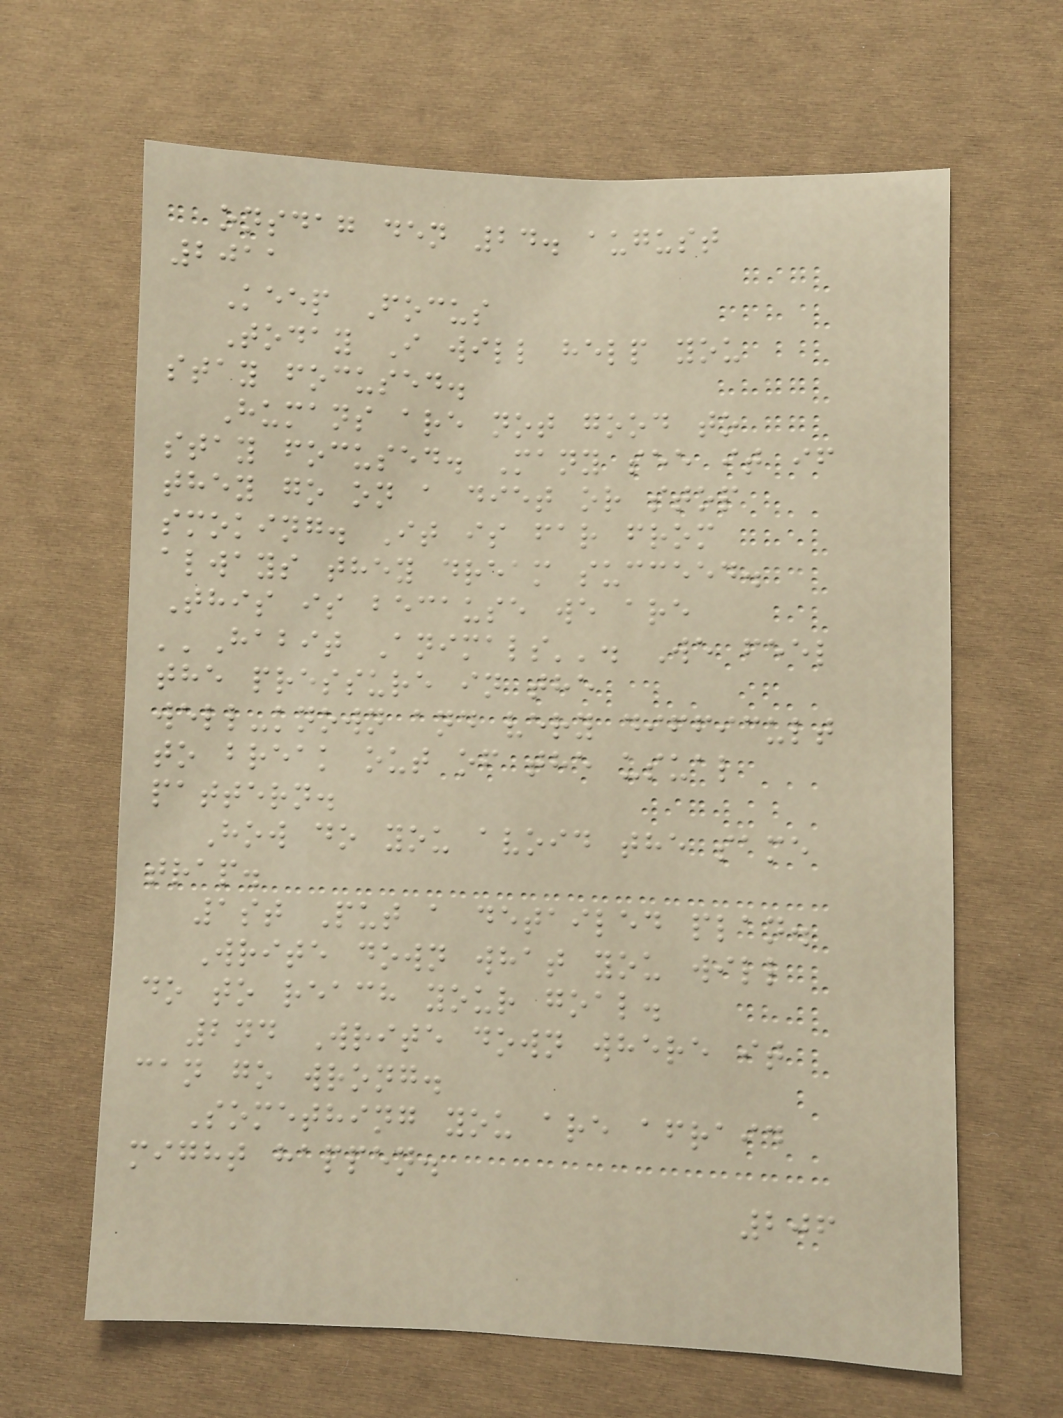onsdag den 24. august
2011
Keep Focus
Today I will help you
stay focused.
Humans are not good to
stay focused. Many see it if
they go on a diet or stop
smoking. It is far from
always they dream succeed.
This is because we are
''Habit Animals''. We feel
the pressure in the
well-known and very difficult
to break out of the usual
pattern.
How do you avoid the same
trap.
1st Put a detailed plan.
Write down what you will
do to reach your goal.
2nd Write down where it
can go wrong.
Something you are afraid
might happen.
206
